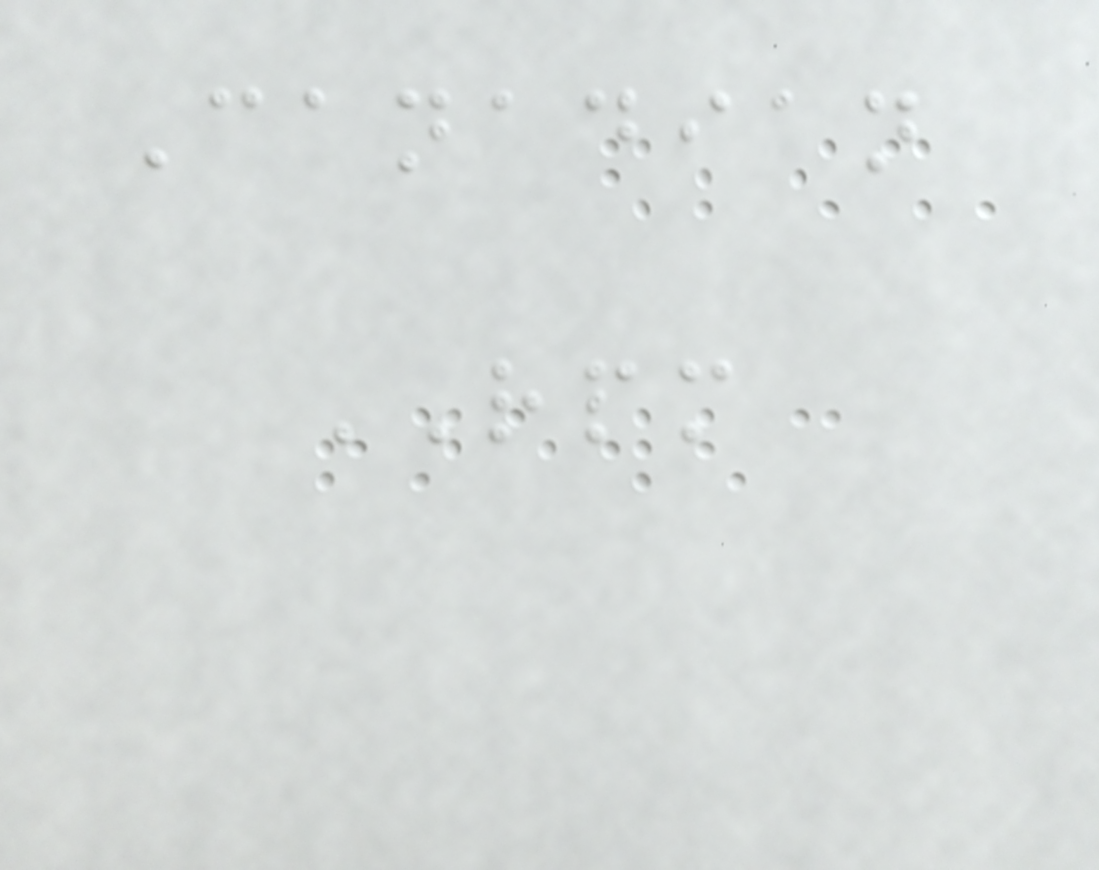Canadian
RPM
